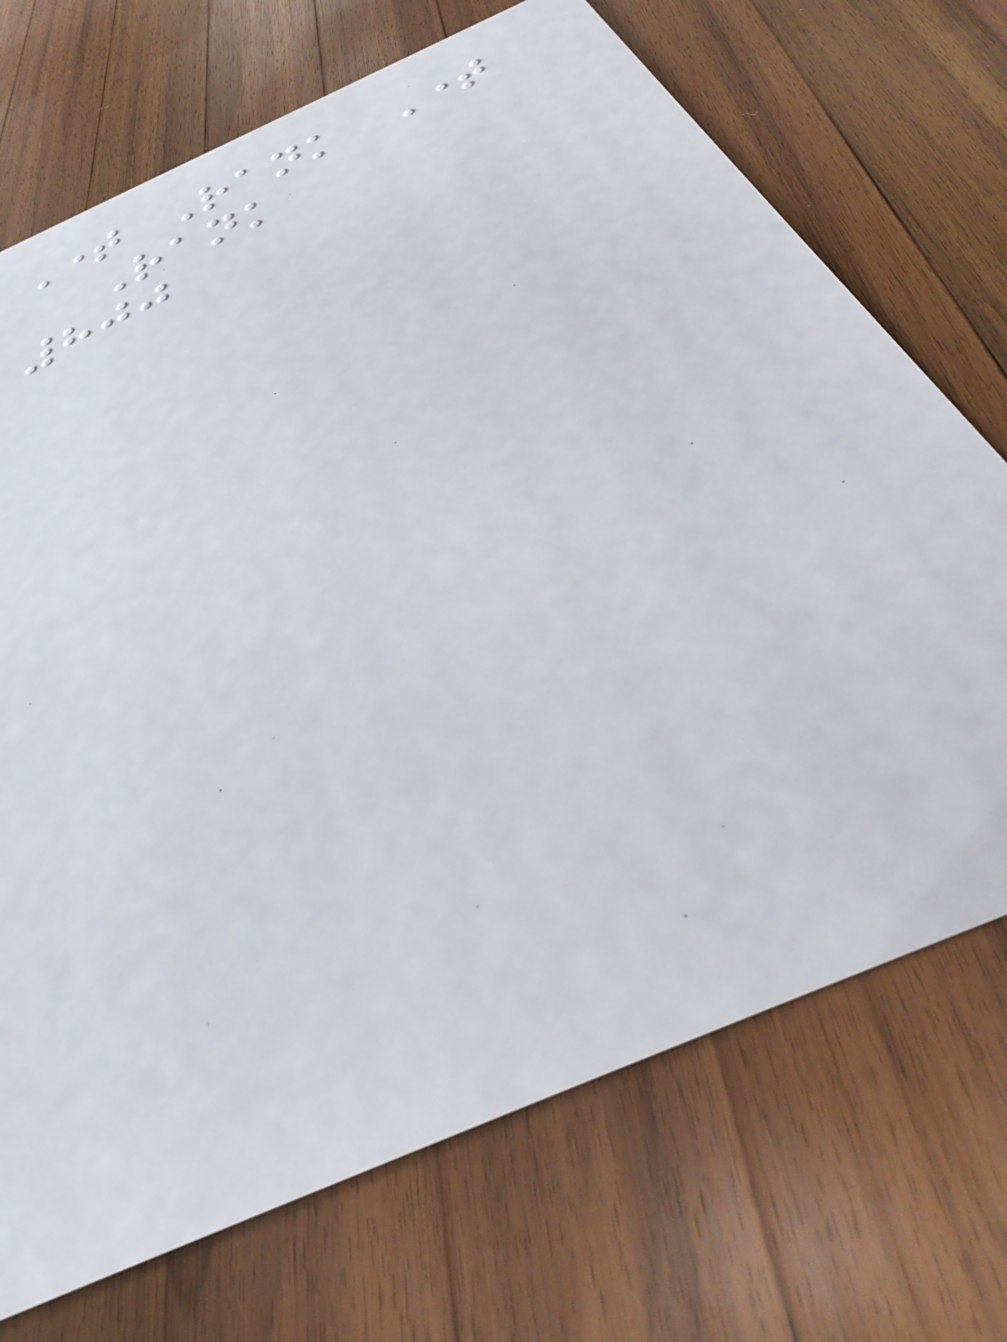Time Rank Time
Rank
800
